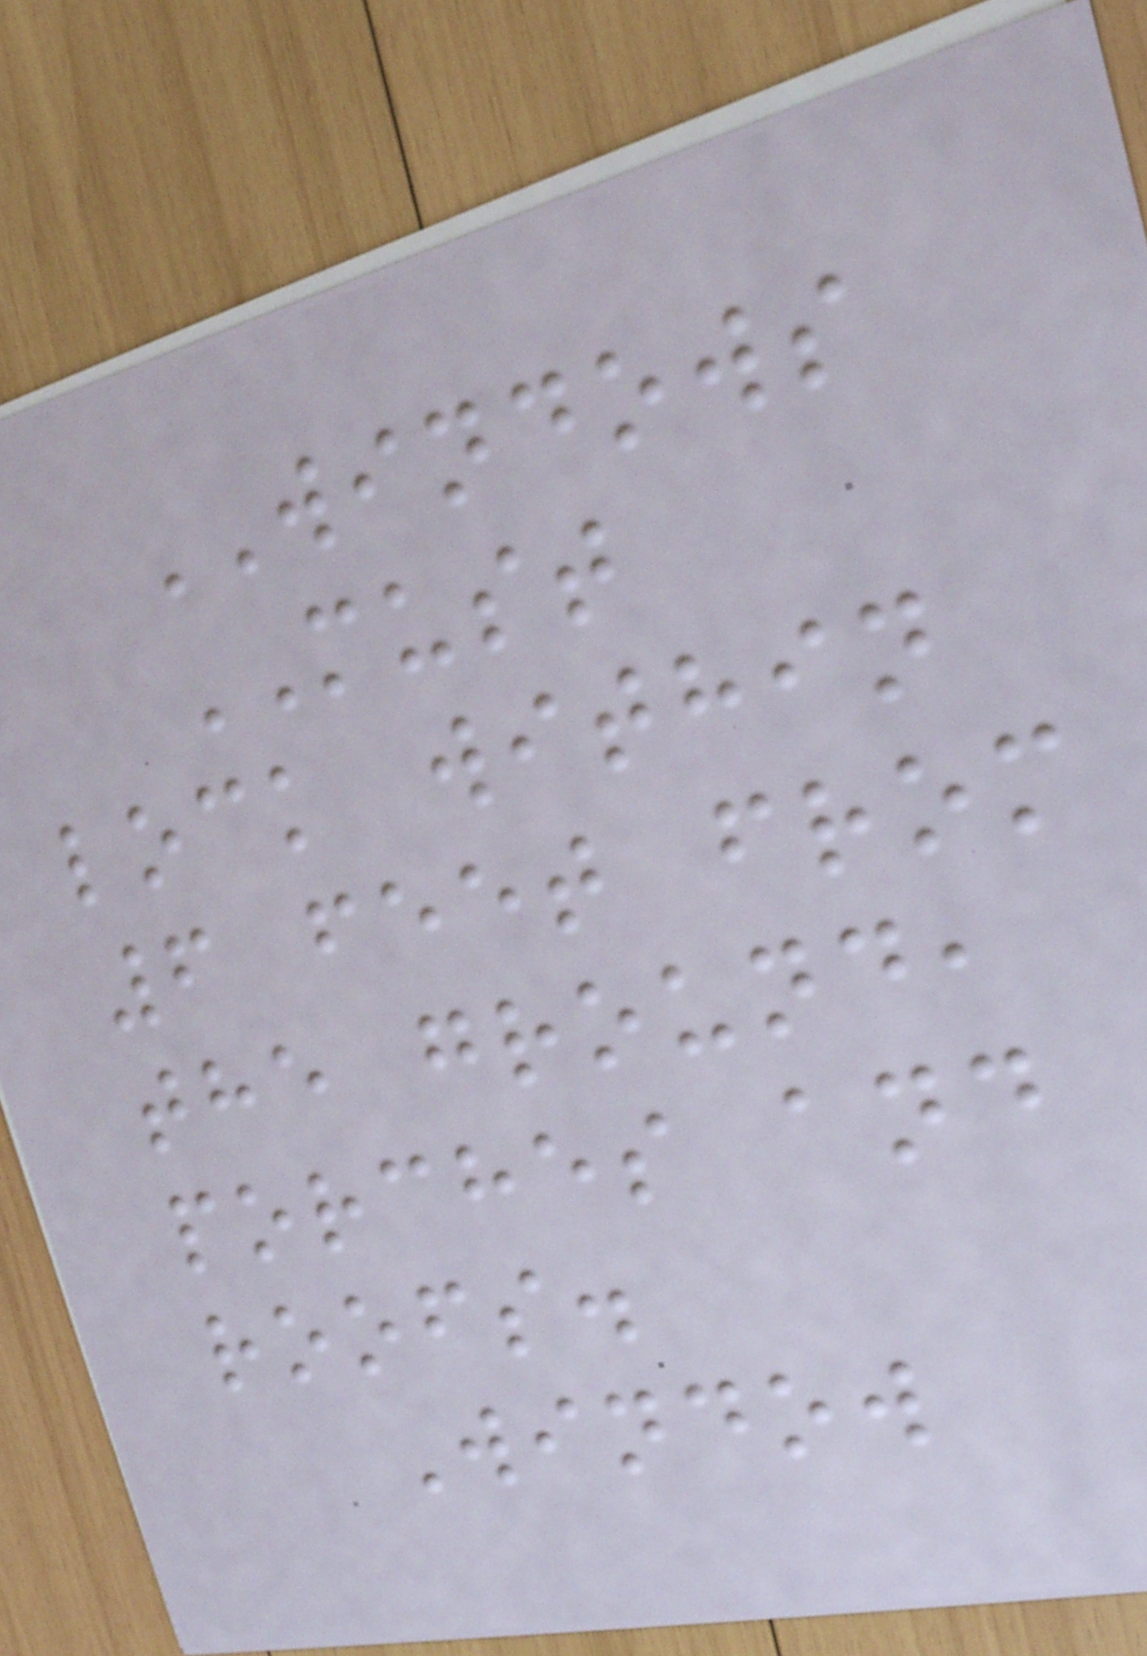WINDOWS
MUST
lock within
6 feet from
the ground,
porches and
roofs.
Window
